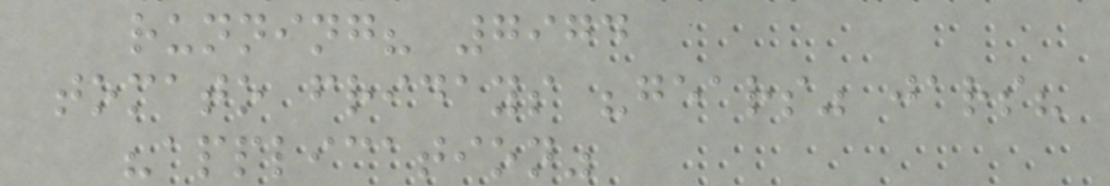running? 7974
tomato fridays "gears" jars?
"application"
